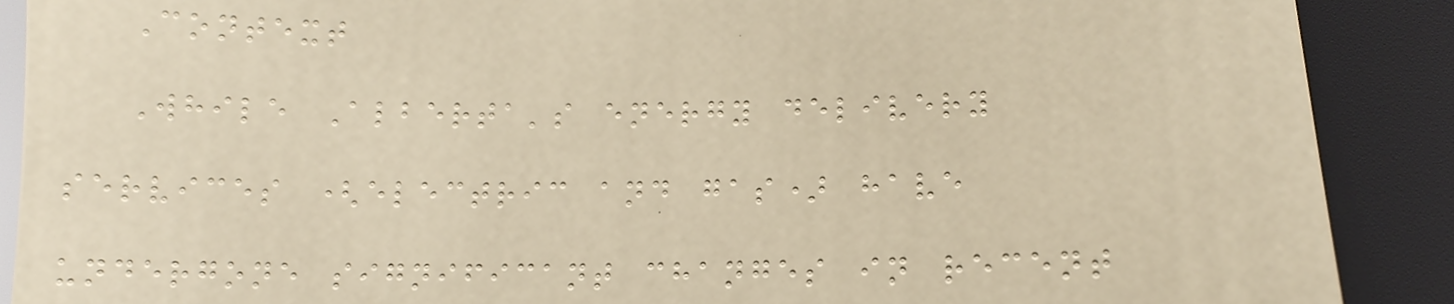Context
While Alberta's energy delivery
services (electric and gas) have
undergone significant changes in recent
